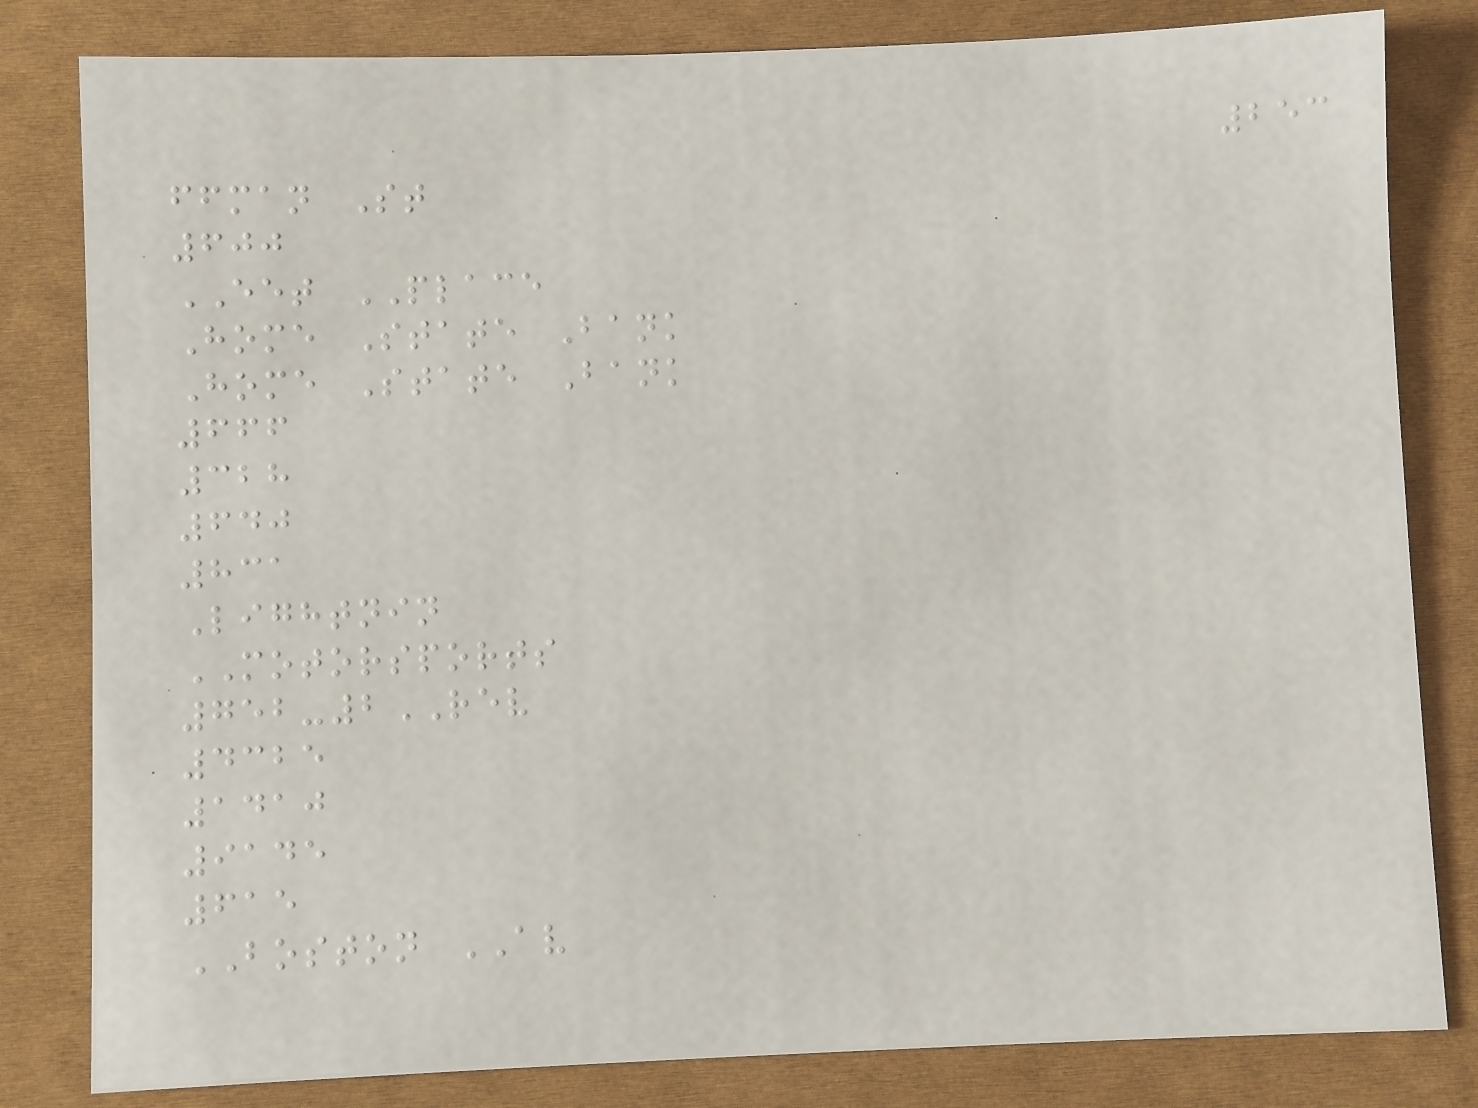253
ffman St
600
EET PLACE
Home State Bank
Home State Bank
666
328
640
831
Lightnin
MOTORSPORTS
752-2REV
4325
1410
9145
615
BOSTON AV
